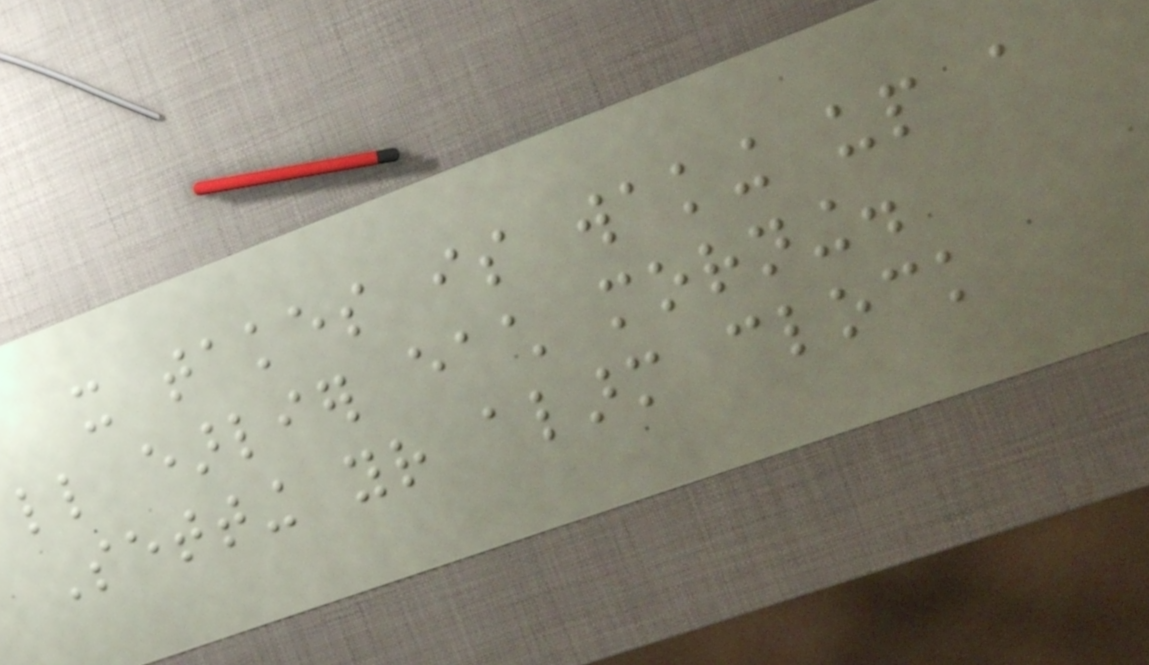it takes is waking up a
little earlier each morning.
Setting your alarm clock
